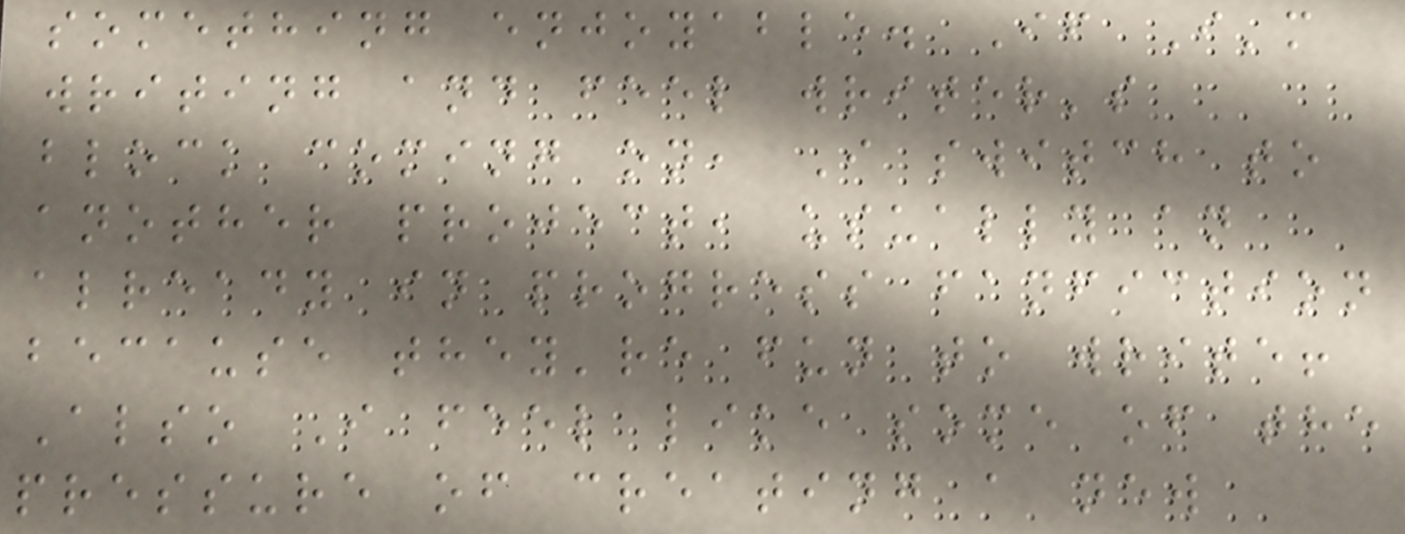something enjoyable. If I'm
writing and feel writer's
block coming on, I switch to
another project, usually an
already in progress fanfiction
because they're fun to write!
Also I feel like some of the
pressure of creating a new
